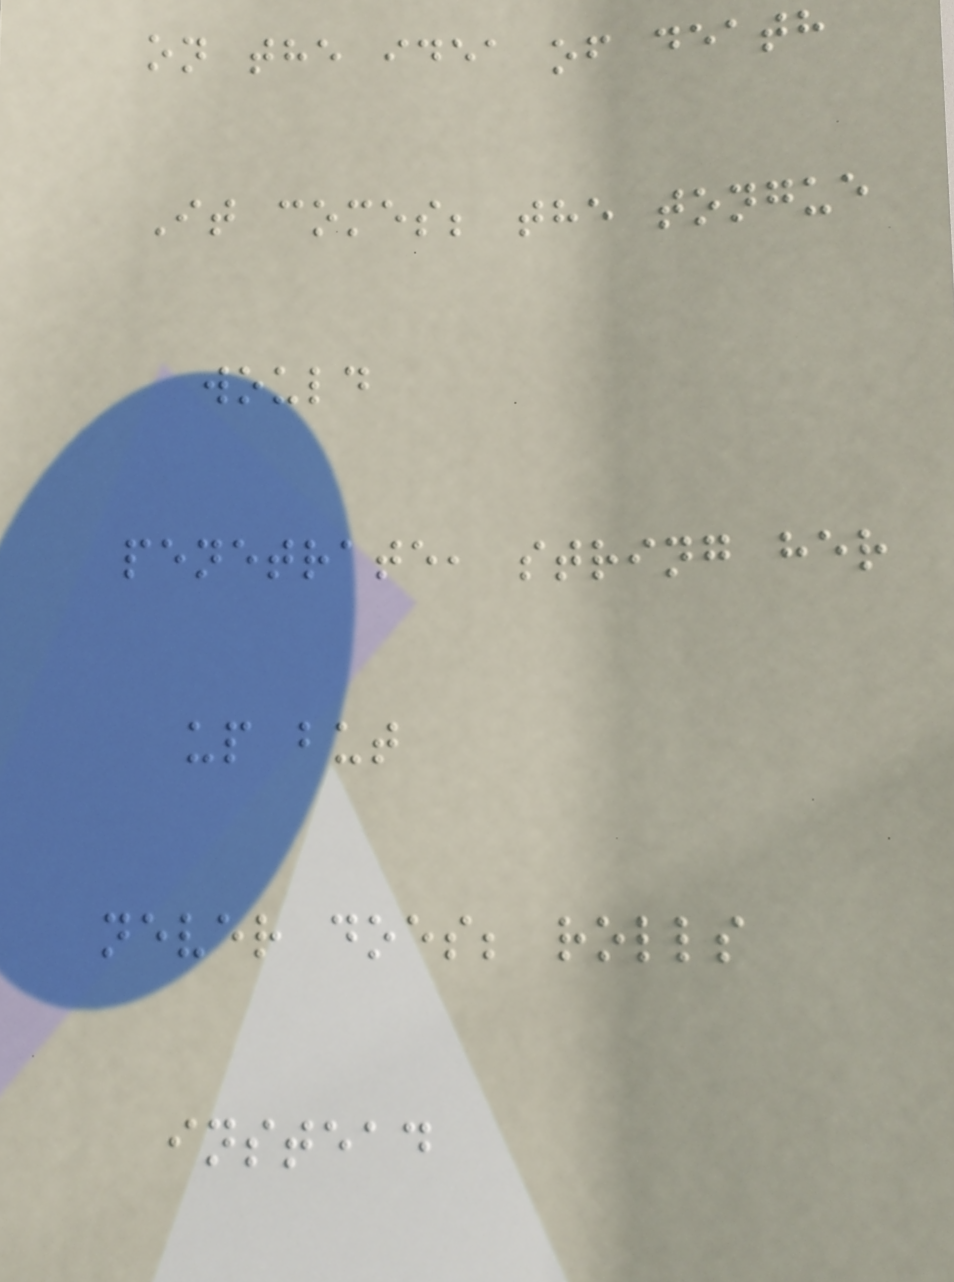on the idea of death
It comes; the tongue
would
penetrate, string her
up but
never does; rolls
instead
